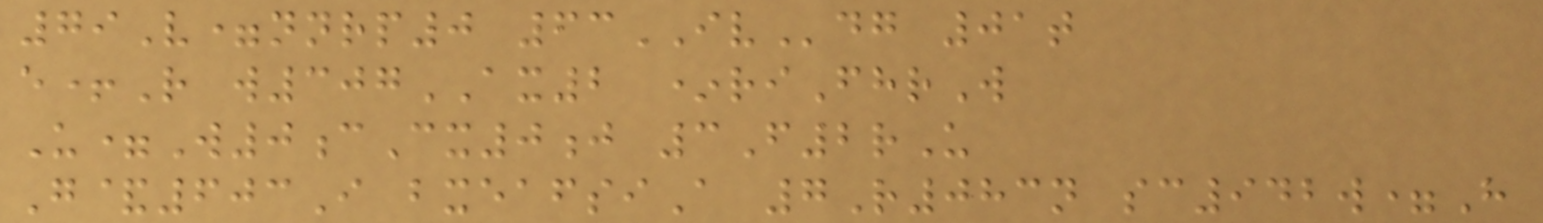79V=nnrp0 63IVdg 01t
e+R w307AX2 *riFhrW
U=W0cCx0j 3F2rU
G&603I bxeafsiA 7R083n sc942w=H
